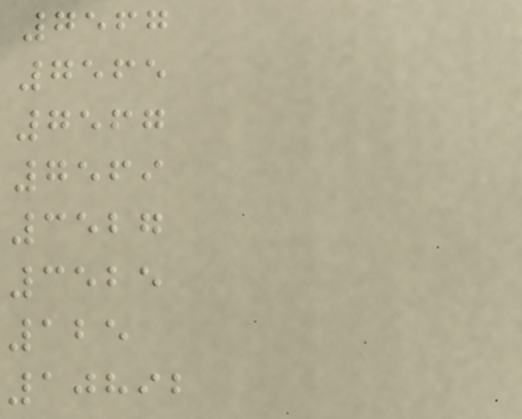7567
7565
7567
7569
3527
3525
125
10892
